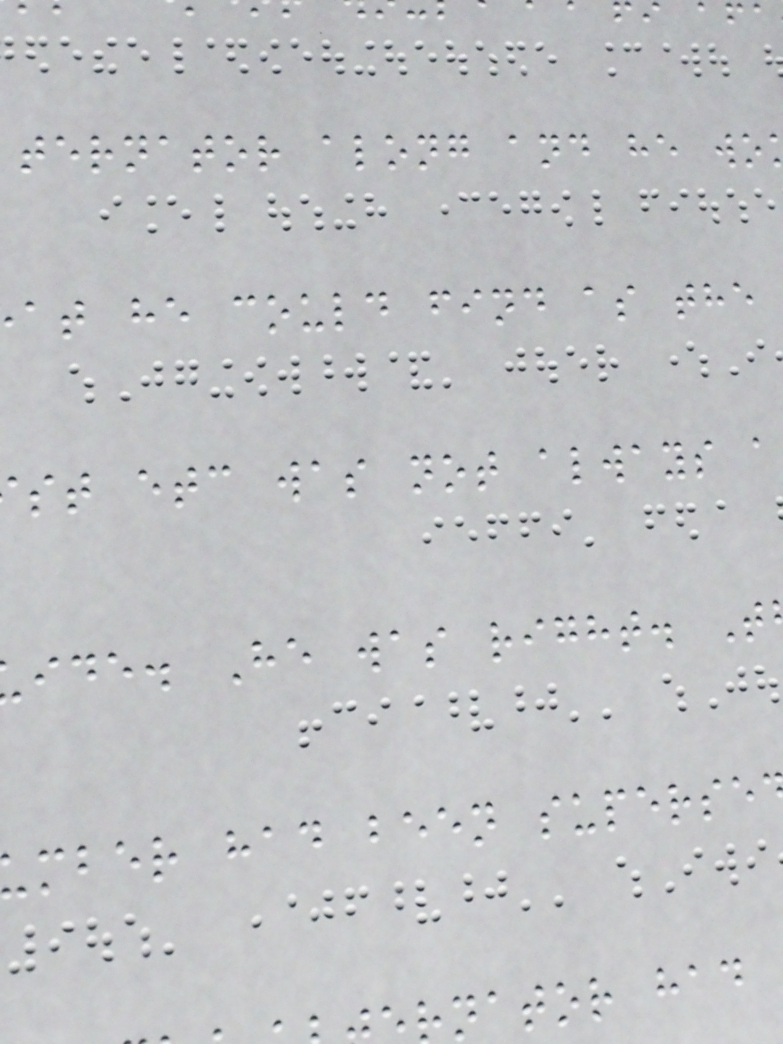ternator along and he wo
at he could find as the
st etc was not always a
ide. He was right. T
mber had been superse
nator had
